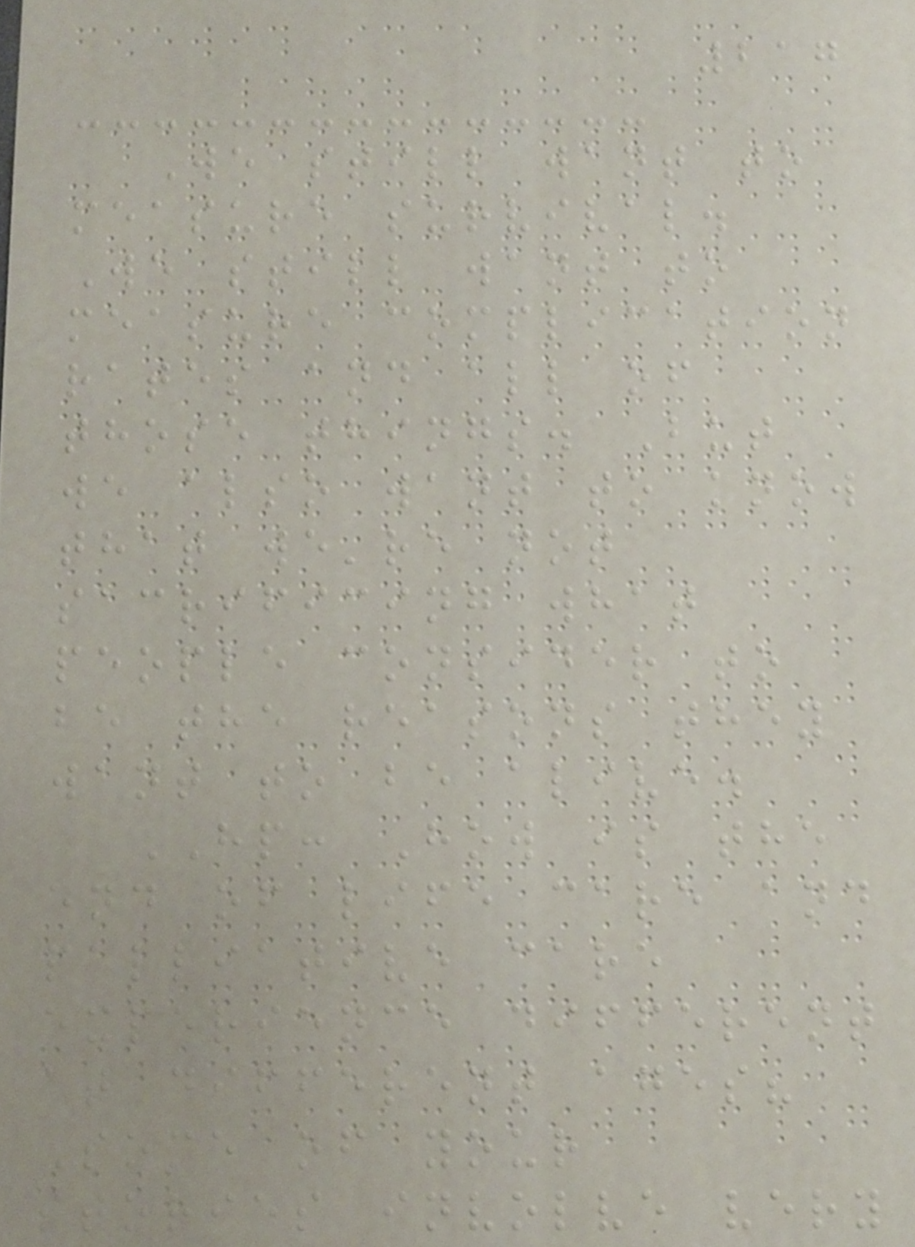217
We still want to
measure survival.
We still want to
measure complication
rates and all of
those things. But
we also want to know
that we're not
sacrificing what
people consider to
be the reasons they
want to be alive.
HP: How is the
end of life care and
palliative care
experience different
at different ages?
Some of your
stories involve very
